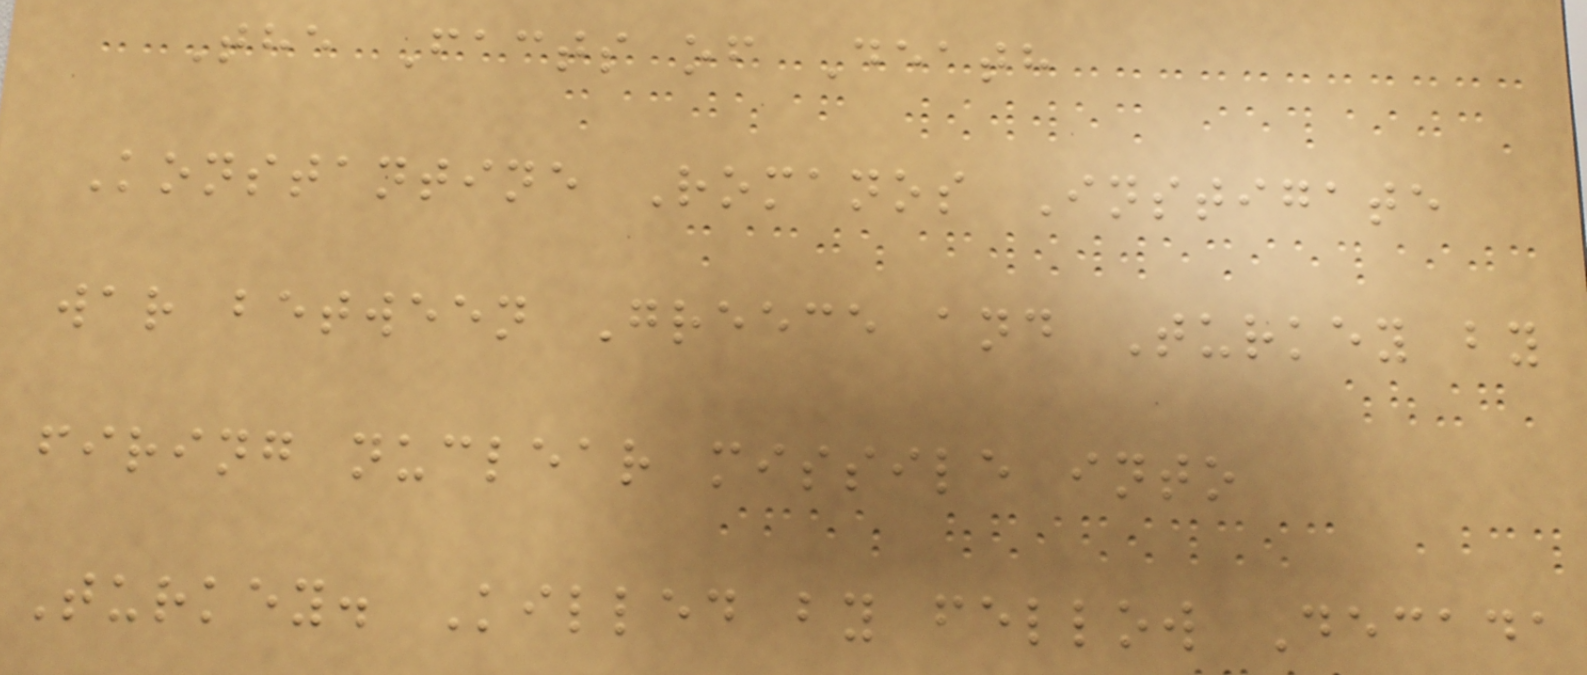The Facts of Death
Konstantine Romanos Instigate
war between Greece and Turkey by
firing nuclear missile into
Turkey. Killed by fellow Decada
